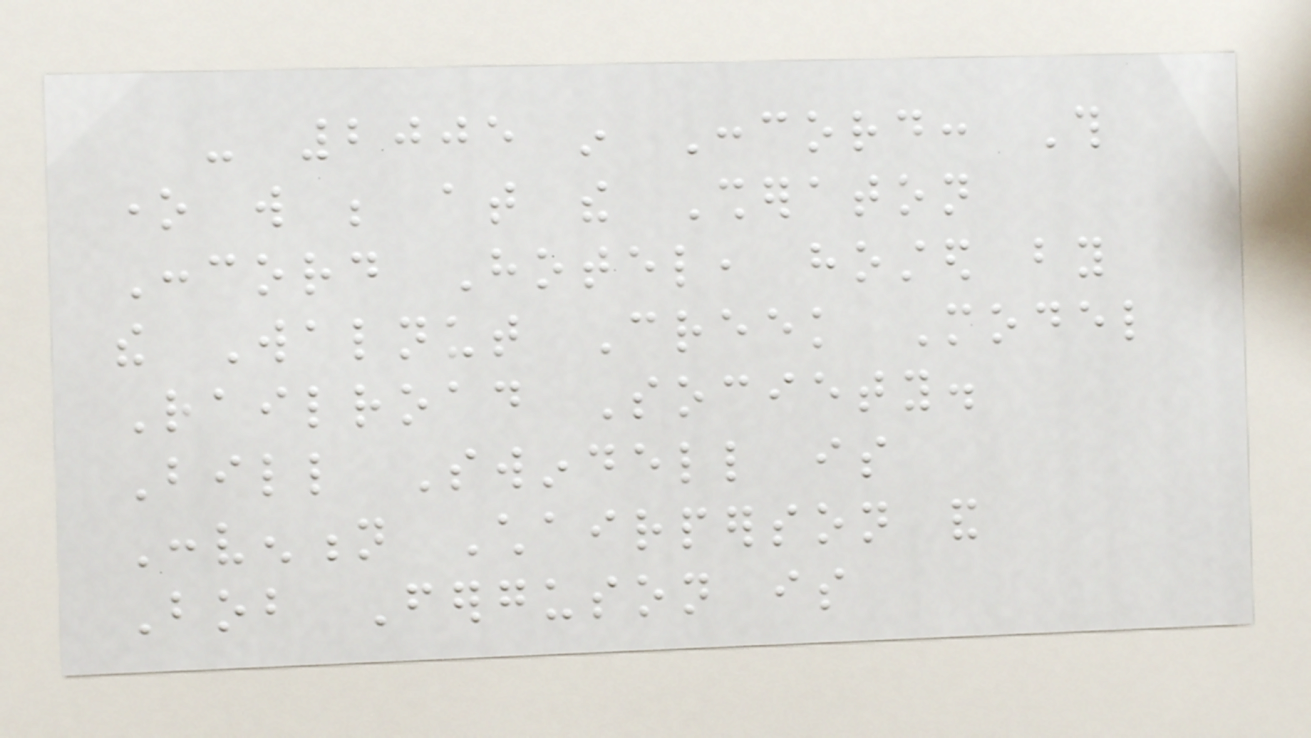- 2005 in Concord: This
one will be at the Sheraton
Concord Hotel, hosted by
the Walnut Creek Model
Railroad Society.
Bill Swindell is
Convention Chairperson and
Bob Ferguson is
